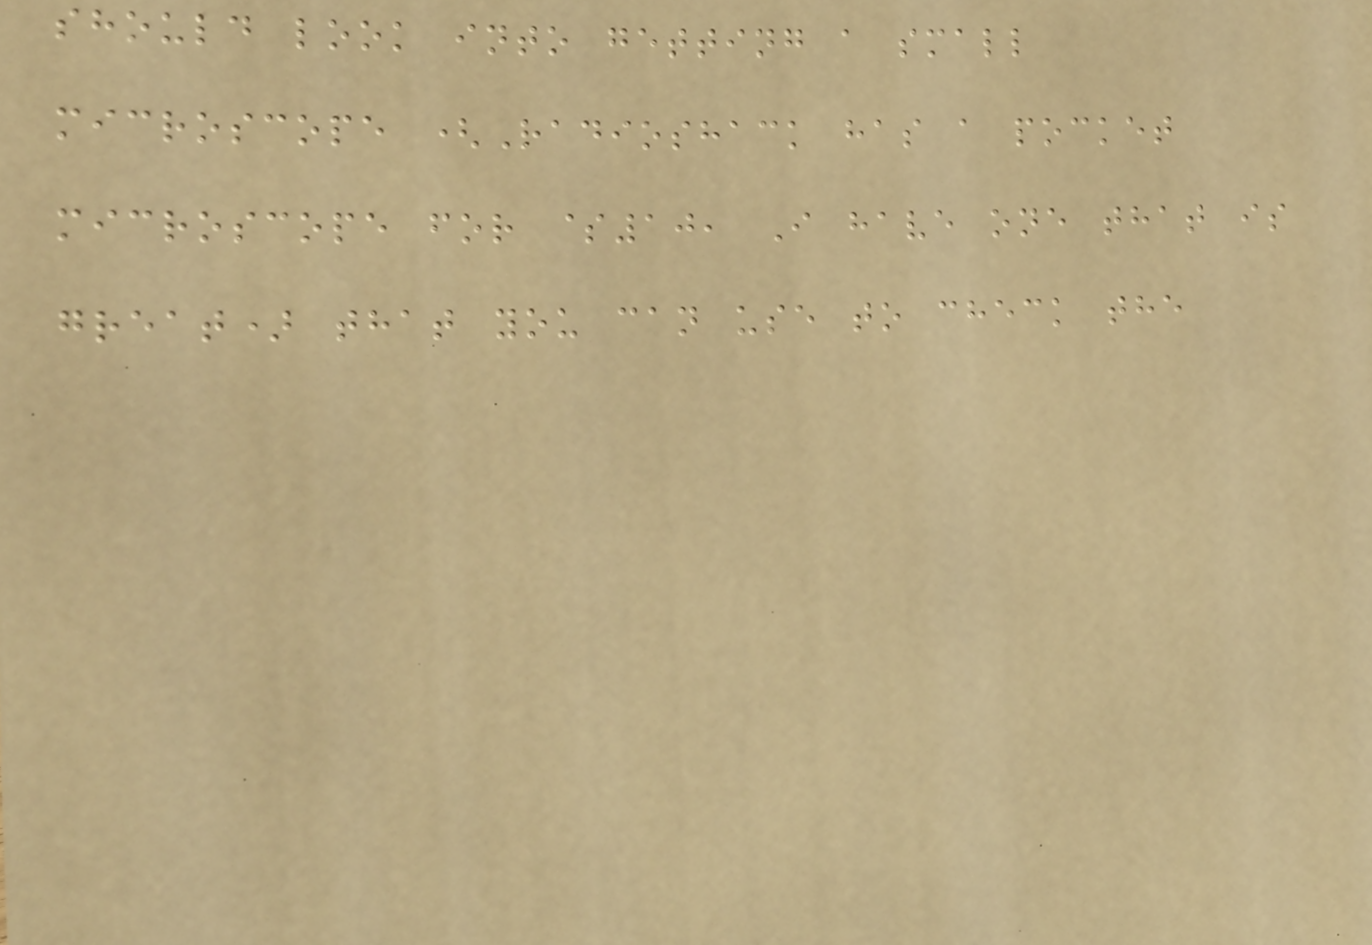should look into getting a small
microscope (Radioshack has a pocket
microscope for $10, I have one that is
great) that you can use to check the
